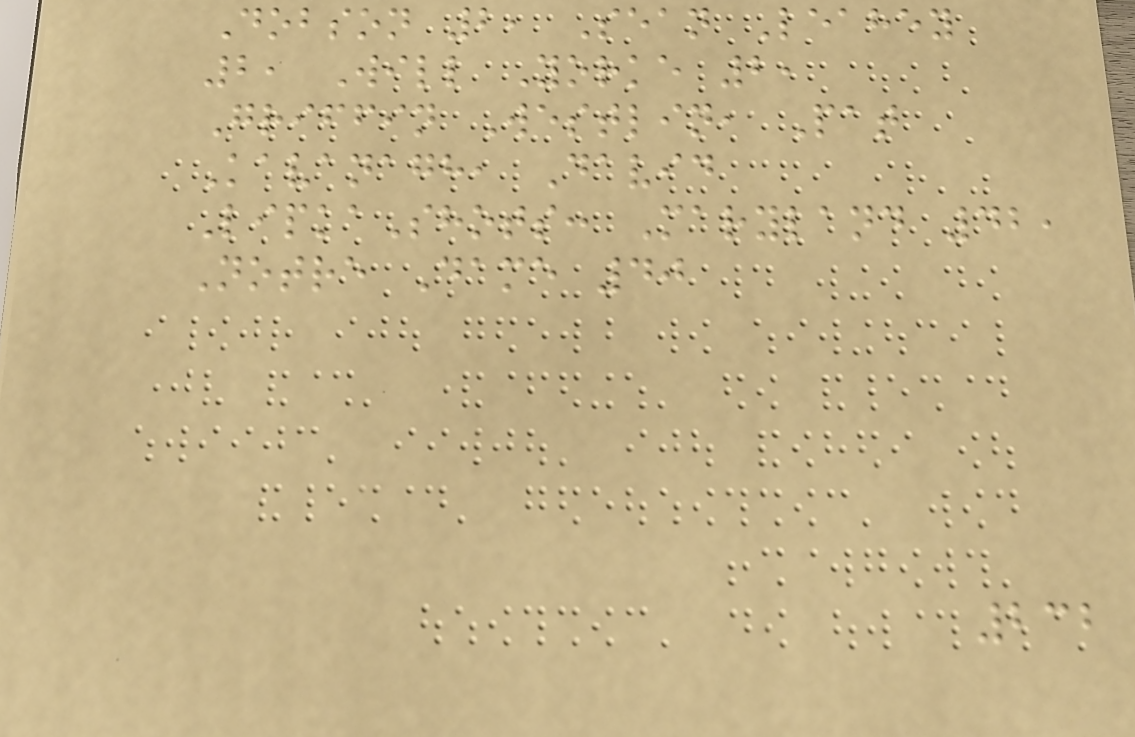Dobson 2, Sean Leahey
2, Will Yorke 2,
Griffin Westlin, Pat
Kavanagh, David
LipkaShots: Maryland 42,
Notre Dame 40
232
